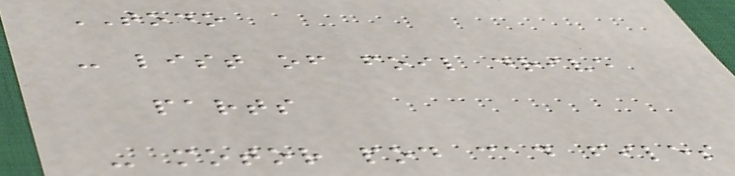TODO
- list of foil drive
parts
- motor pod cad files
